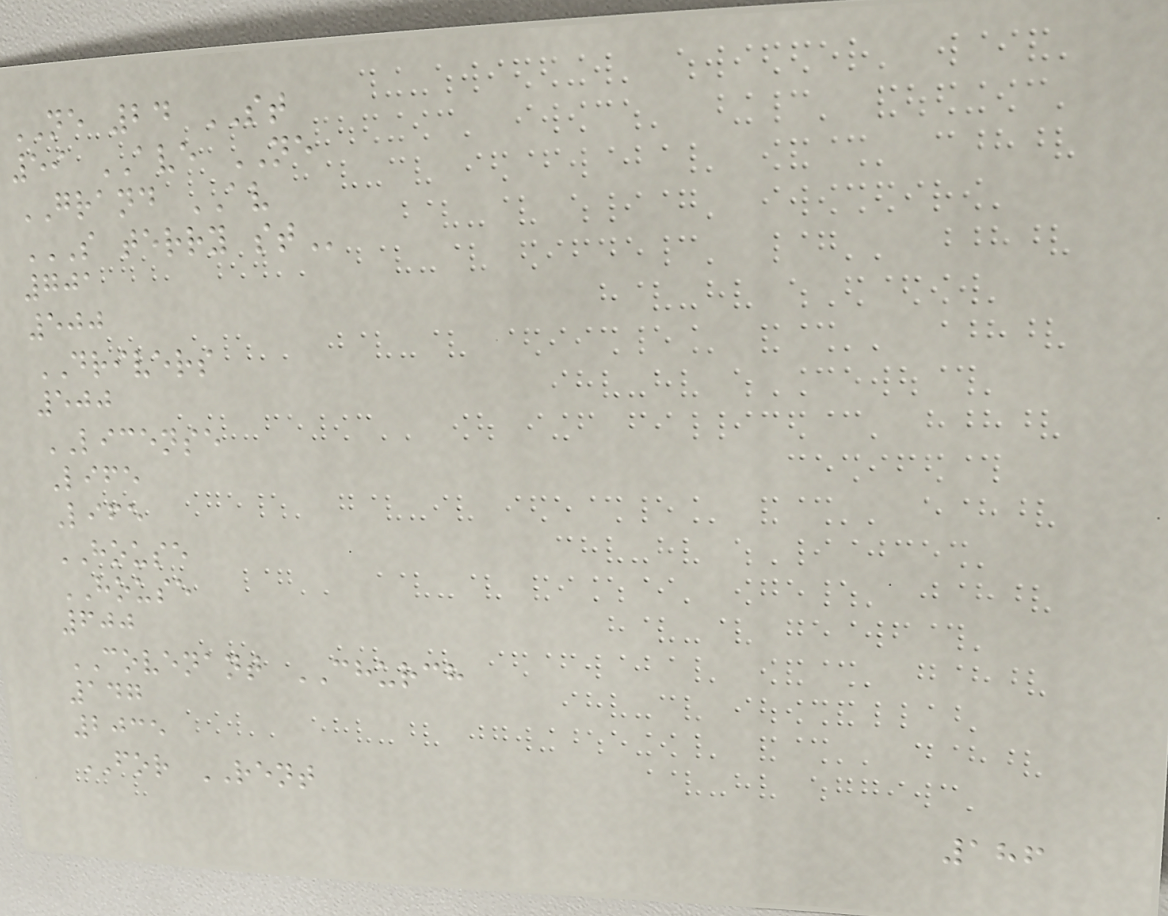NE 24 ST
59 AVE NE
GRAND AV
S TERRY ST
701
500
DRIVERS
500
LICENSE
Life
Life
HOUSE
HOUSE
600
COVENANT CHURCH
147
2035
FOR RENT
186
